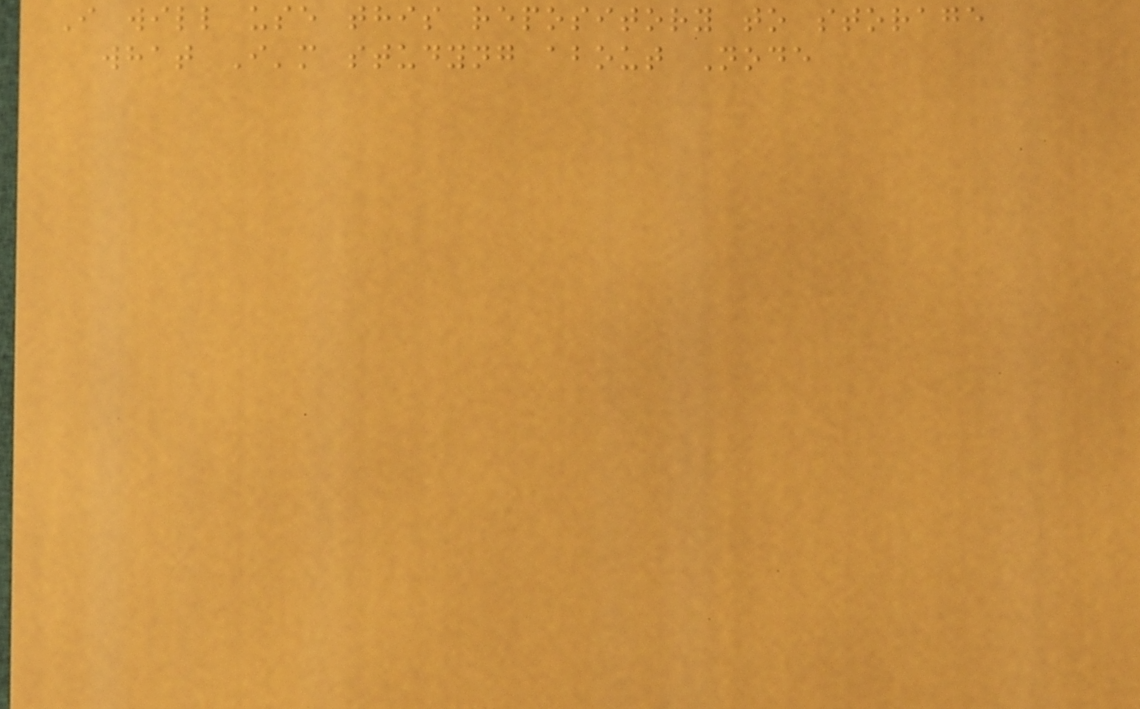I will use this repository to storage
what I'm studyng about Node
